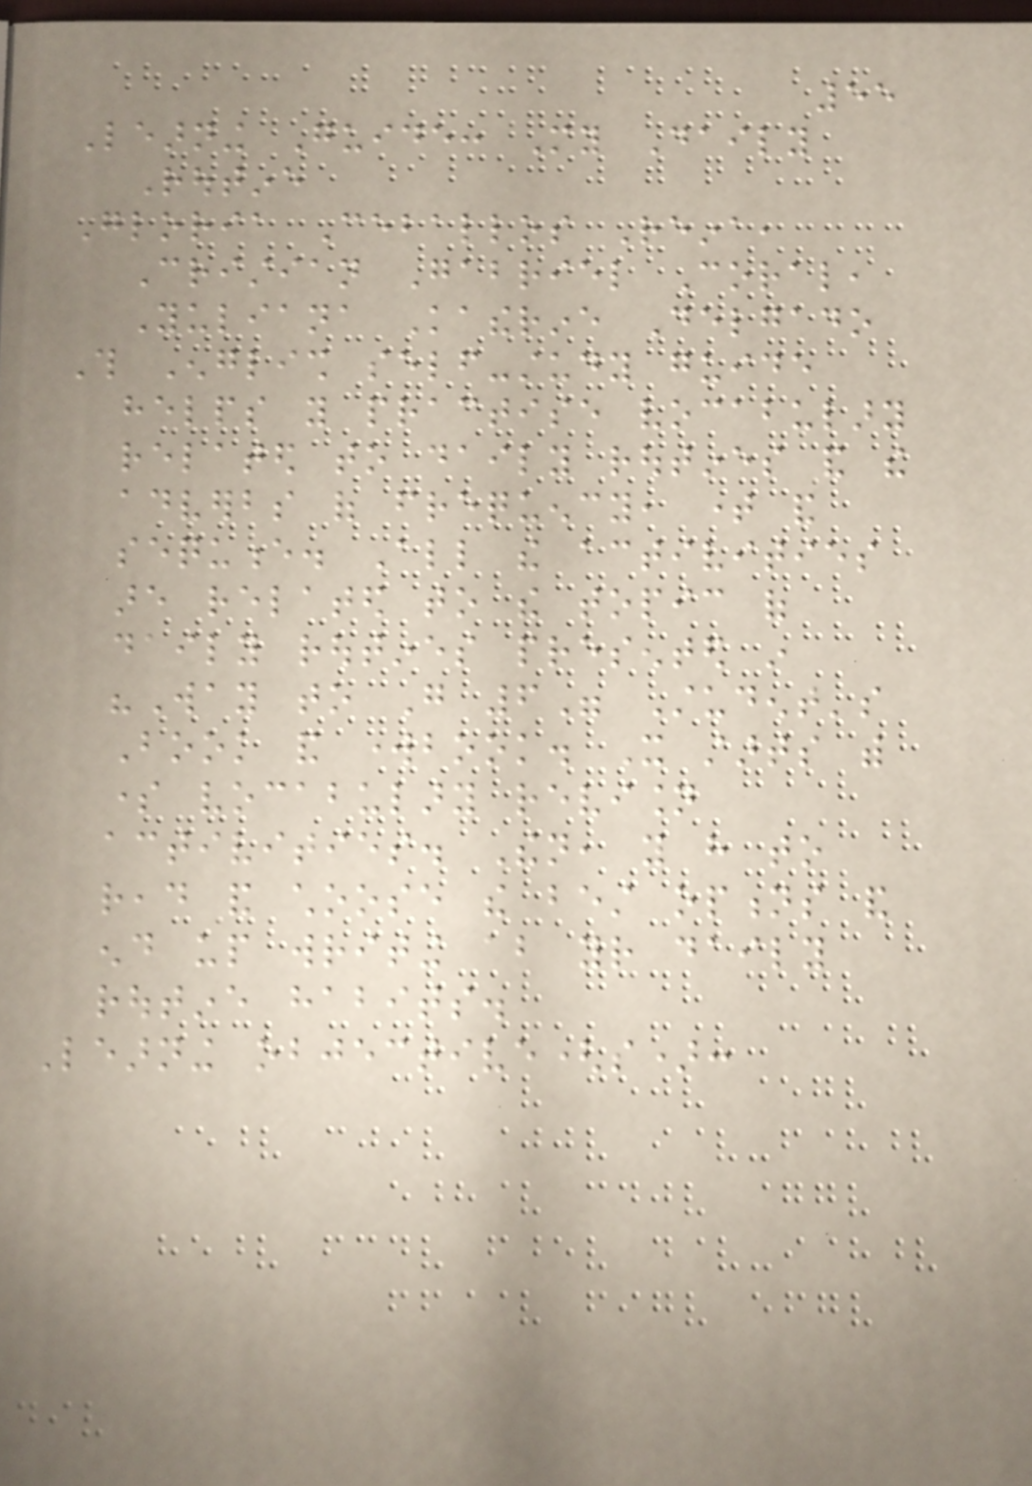55
Learning Guide: My Daily
Routine
Gloria Ceballos Reina,
Cristian Gabriel Coral,
Yuliana Katherine Delgado
This English self-study guide
helps you practise vocabulary
related to daily routines and the
adverbs of frequency, time and
sequence. All the activities
are related to the topic of
daily routines presented in
"Way to Go 6" Student's
Book and workbook. It starts with
some vocabulary revision
activities. Then, you have to
read and choose the best options and
end up writing about your daily
routine habits.
Learning objective(s):
